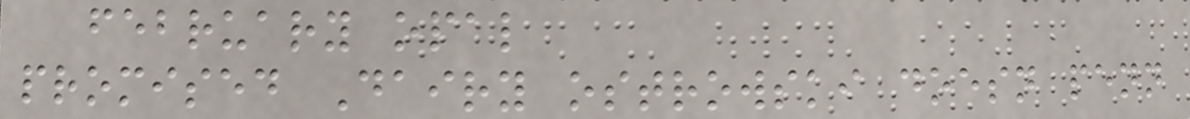february opal
promised Dairy ostrowski doesn penn
